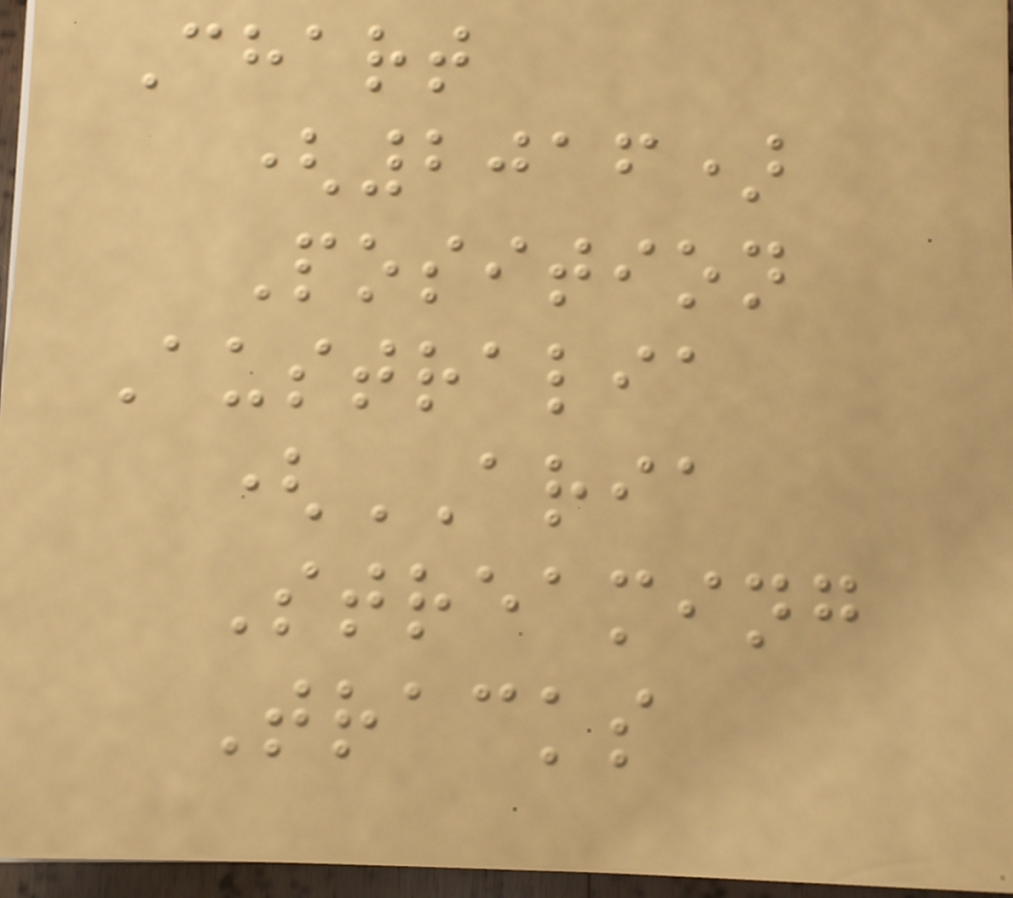Chart
(2016)
Position
Australia
(ARIA
Streaming
Tracks
